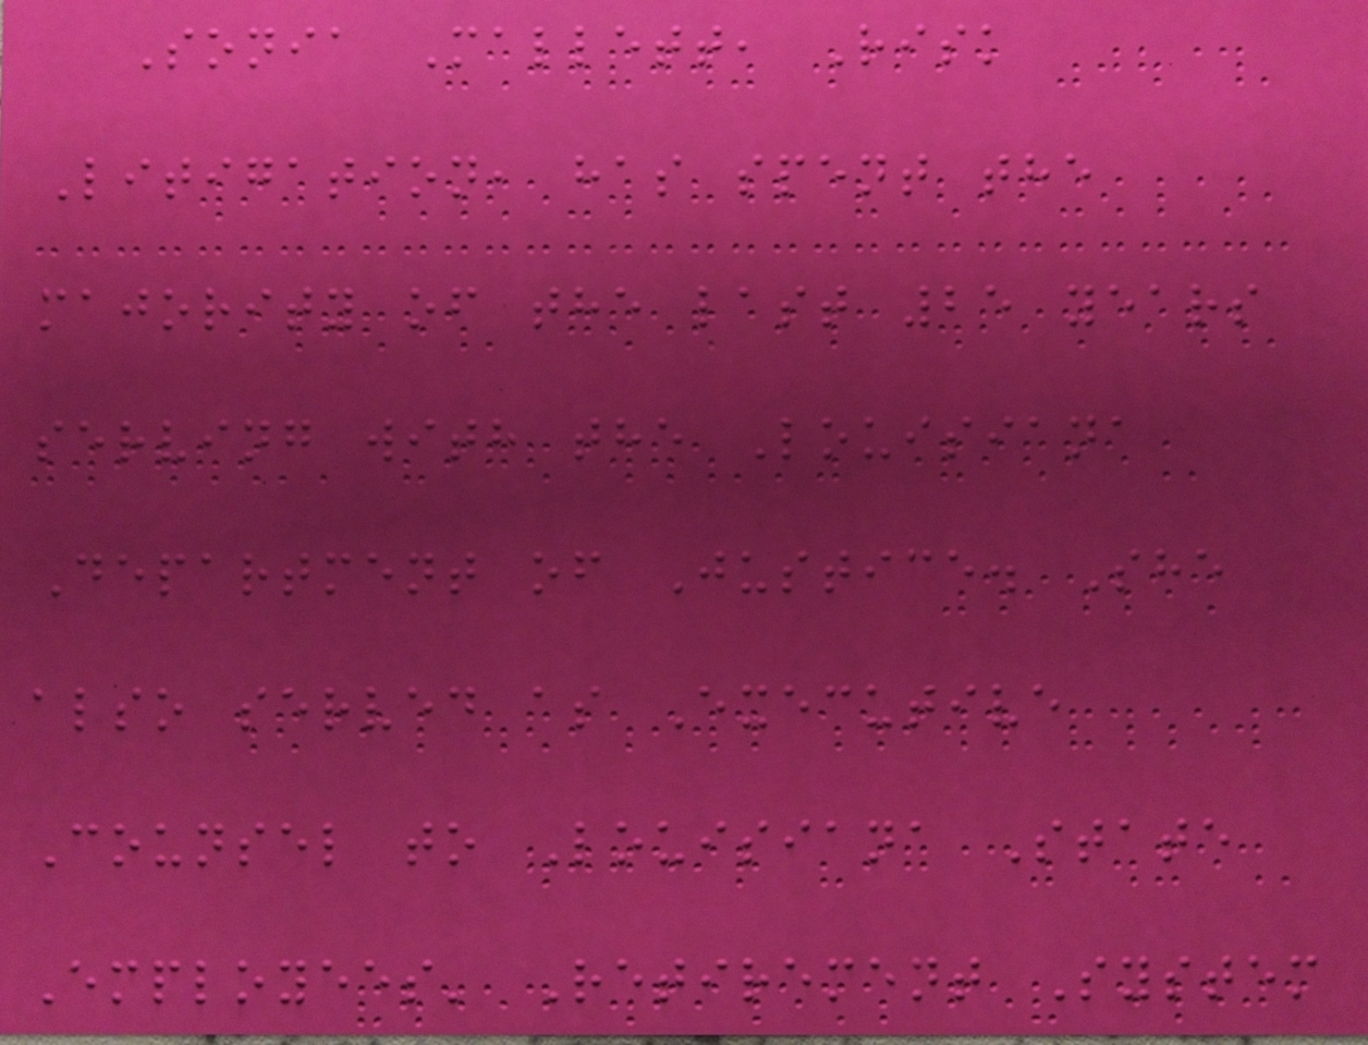Sonia Mallett, Risk
Litigation, has spent the
majority of the last 25 years
serving with the Louisiana
Department of Justice. She
also served as Executive
Counsel to Louisiana State
Employees' Retirement System
